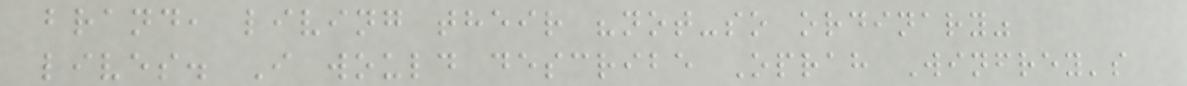brand, living their "not-so ordinary"
lives. I would describe Oprah Winfrey's
